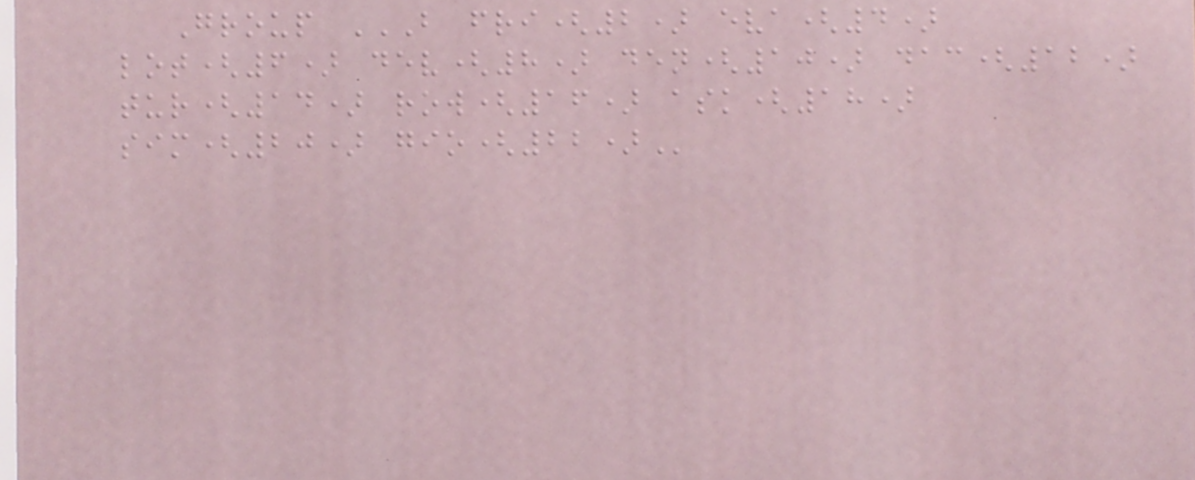Group B FRI(2) EVA(4)
LOT(6) DEV(8) DEN(10) DAC(12)
TUR(14) ROW(16) ASK(18)
SIM(20) GIO(22)
